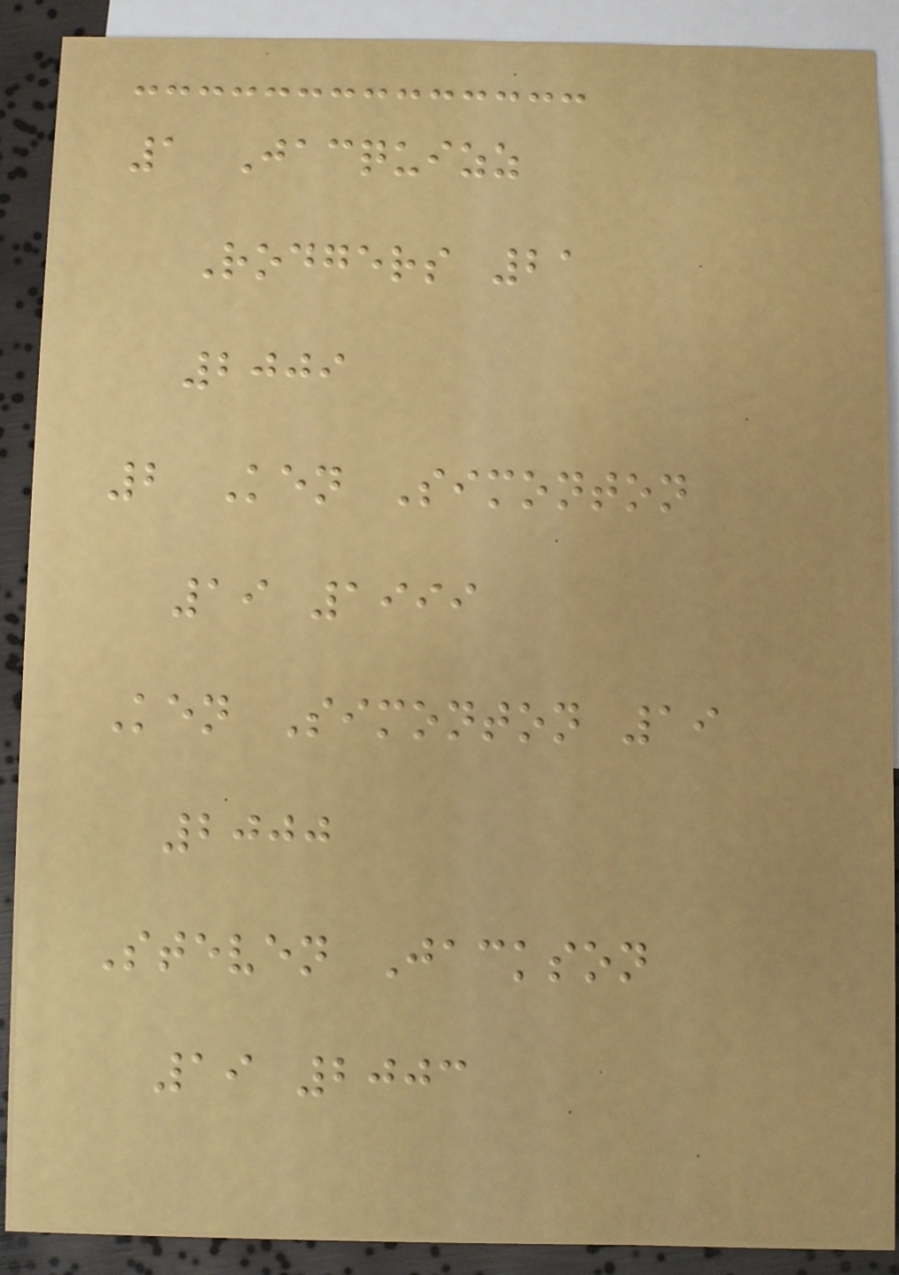1 Jacquizz
Rodgers 21
2009
2 Ken Simonton
19 1999
Ken Simonton 19
2000
Steven Jackson
19 2003
